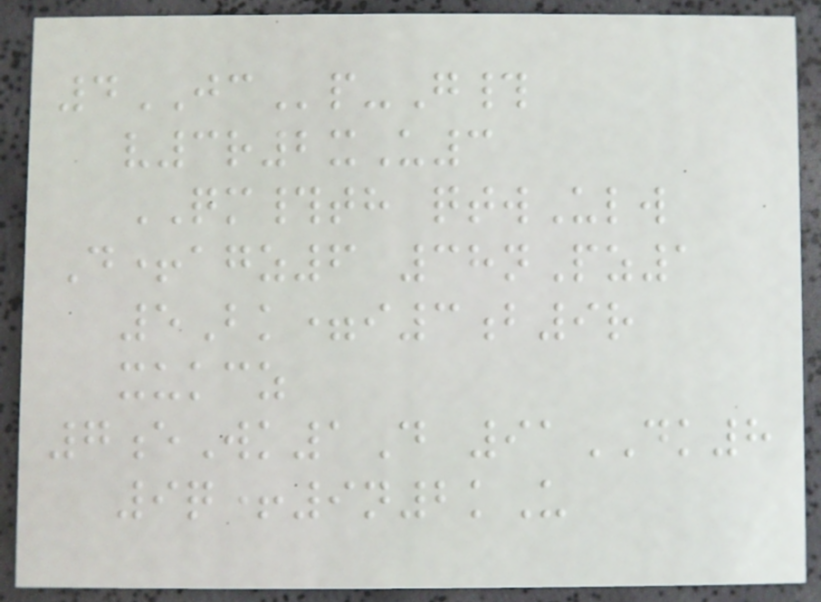4JCp-G#
v3r2xU3
QM#th qtwUlw
D+agz6 38nPz1
5Bk=i3b9r
xukcz
7eWk1D 91DK8
9q+9n2kU
